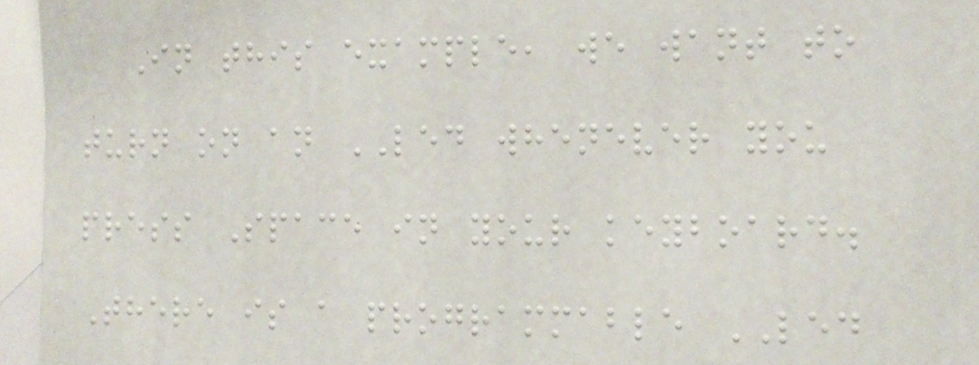In this example, we want to
turn on an LED whenever you
press Space in your keyboard.
There is a programmable LED
